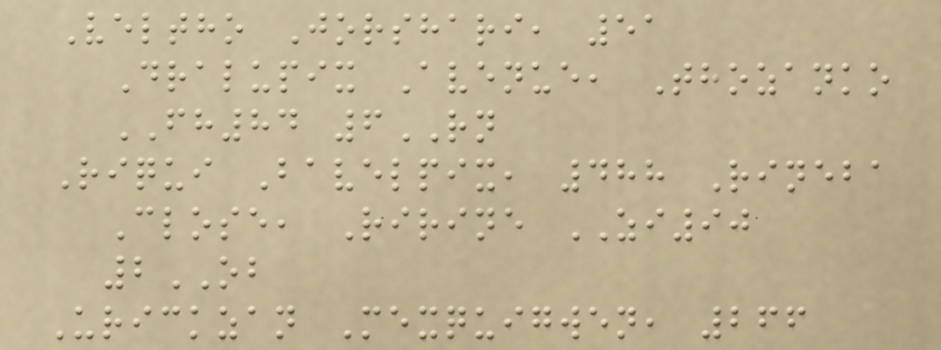Veltho Jorshari, 51
Dralupix Avenue, Thozanko
FH84 6RN
Riqui Bavelpix, 488 Rineba
Close, Ririne ZI90
2OB
Urickzan Mexquigwen, 266
